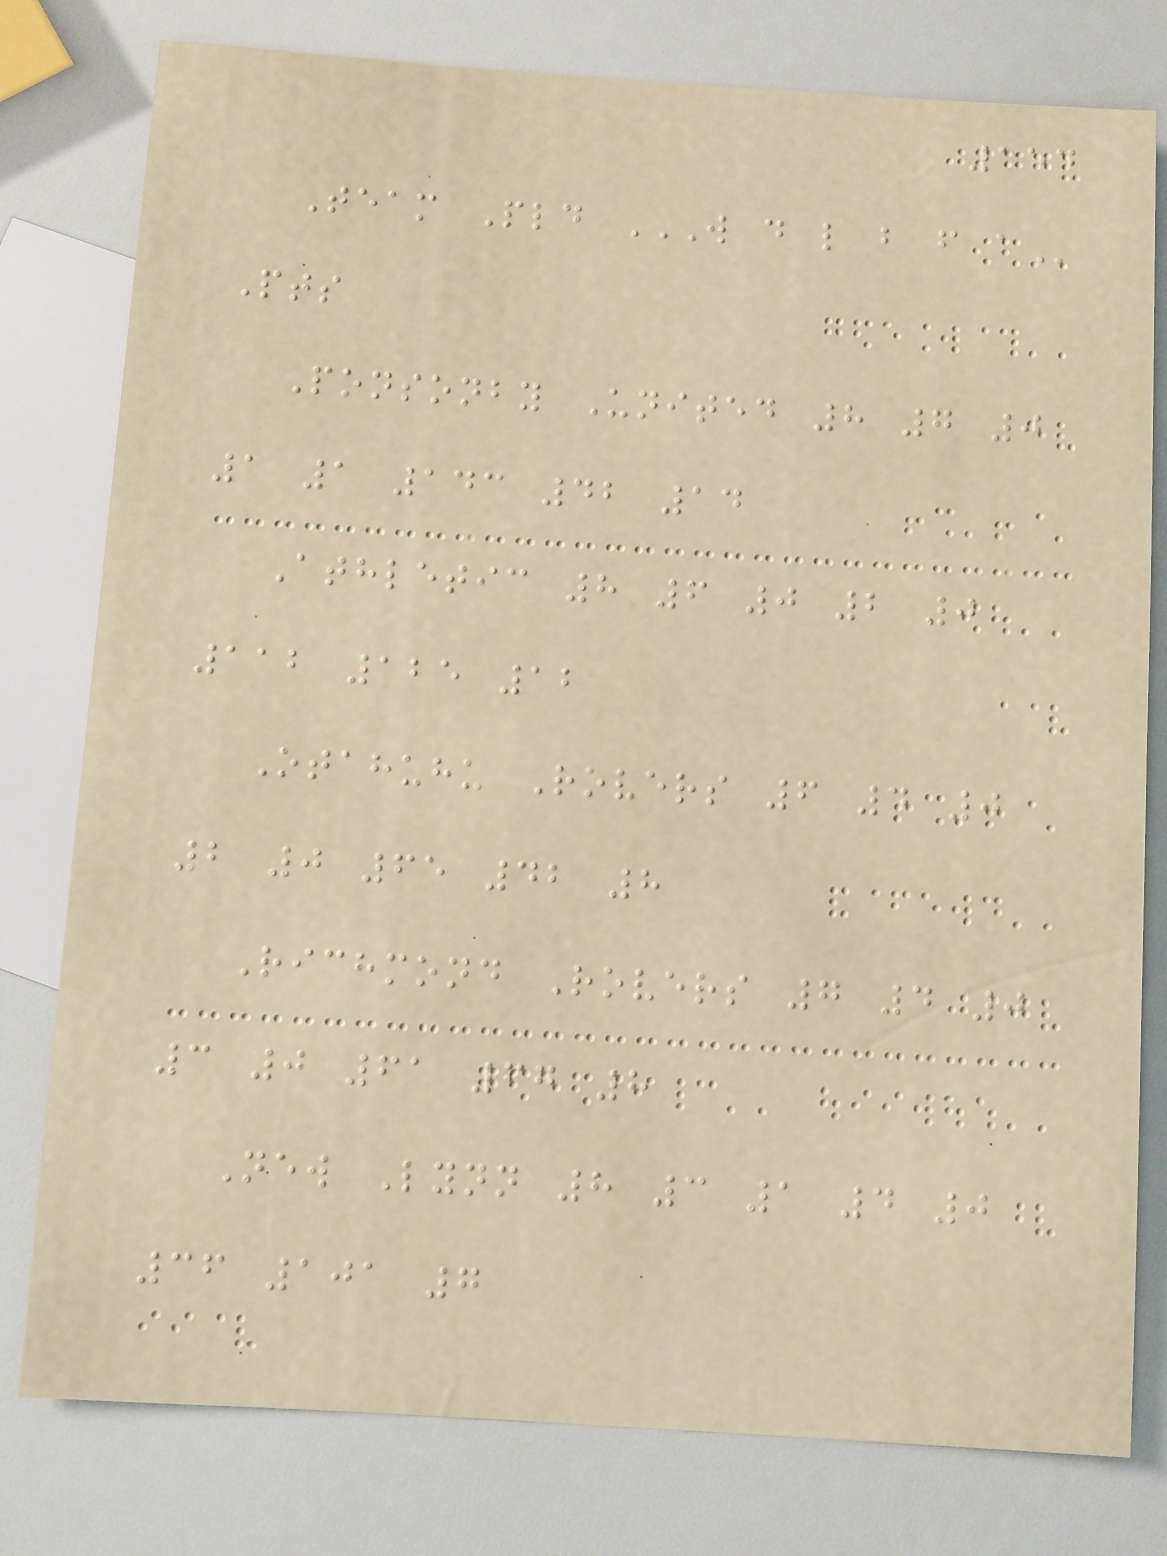154
Team Pld W D L B F A
Pts
Ponsonby United 8 7 0
1 1 143 42 14
Athletic 8 6 0 2 0
112 125 12
Otahuhu Rovers 6 4 0
2 0 65 42 8
Richmond Rovers 7 4 0
3 0 61 67 8
New Lynn 8 3 1 4 0
36 101 7
